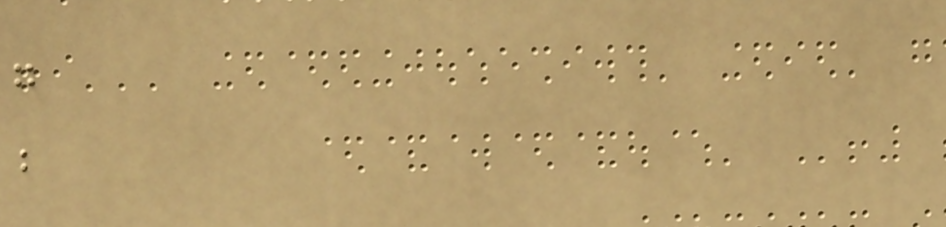g
b
